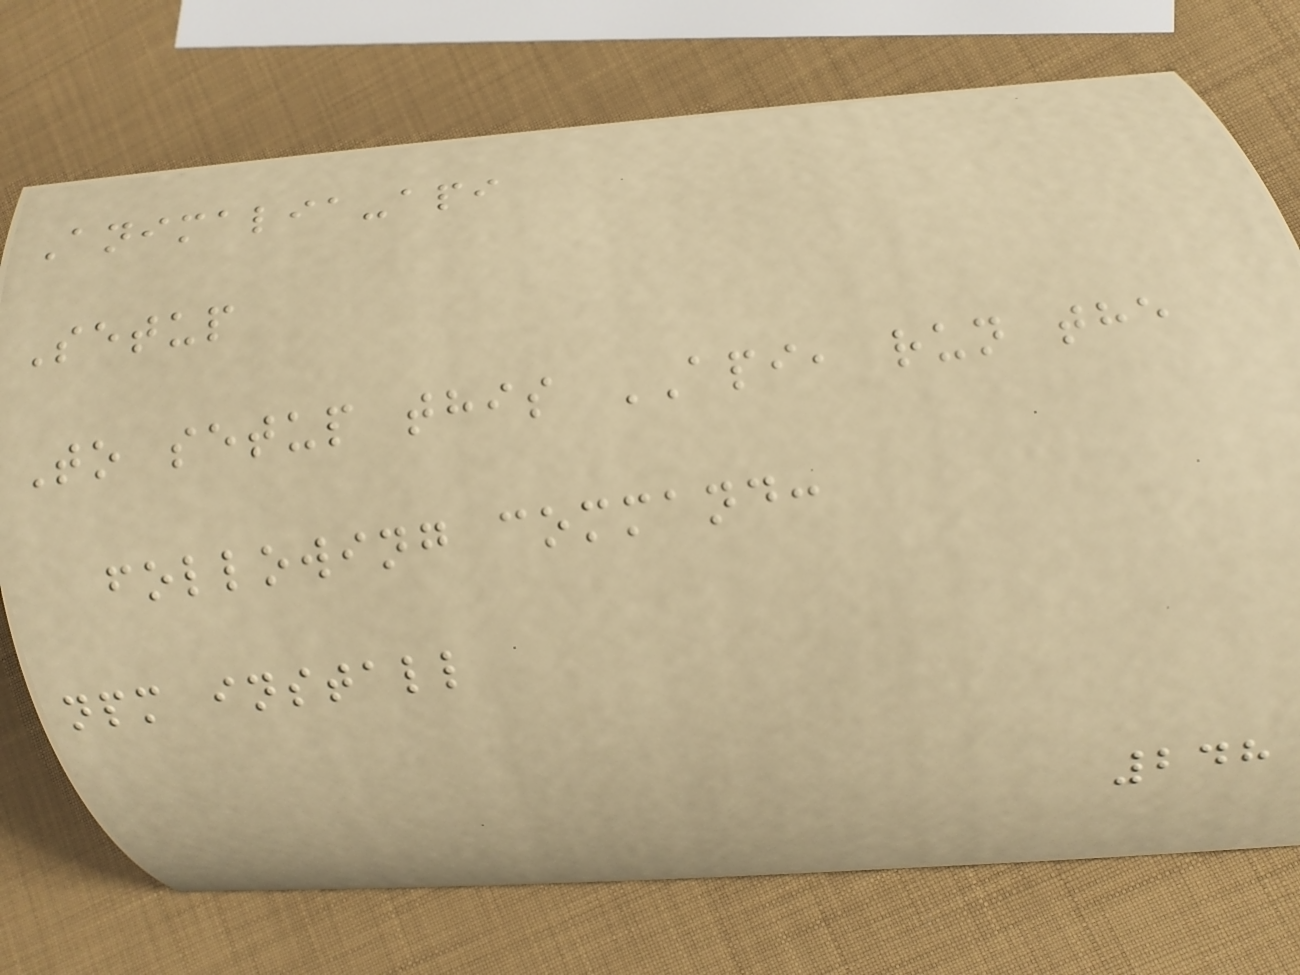Animalia-api
Setup
To setup this API, run the
following command:
npm install
248
